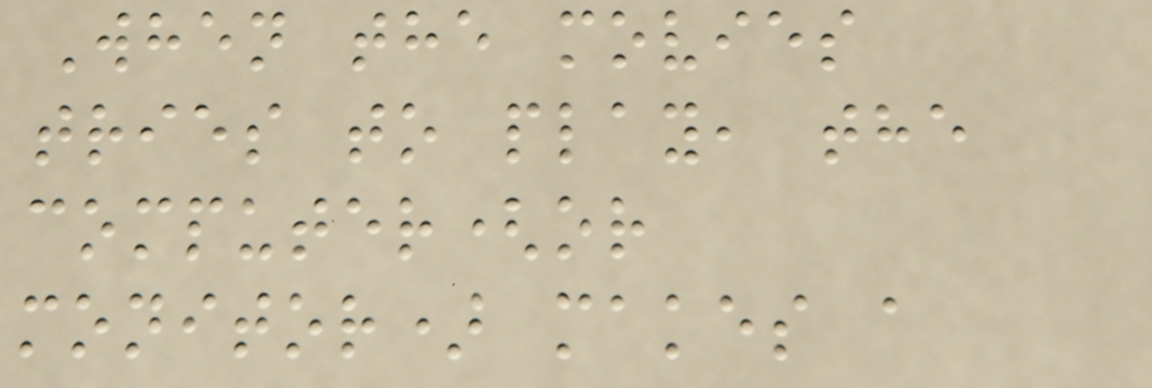When the movies
tries to play, the
computer(or
monitor) makes a
